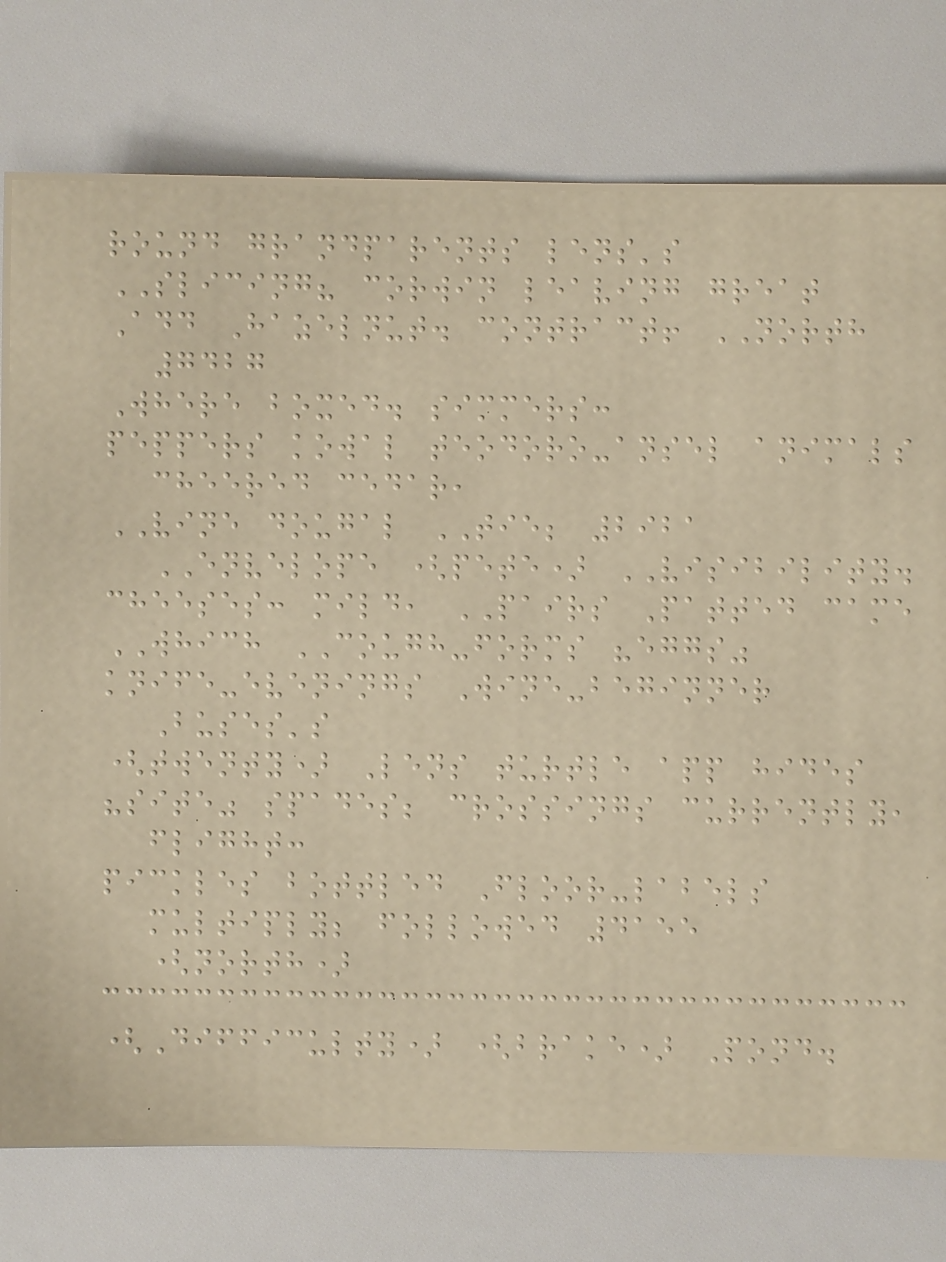round grandparents lens's
SLICING? corwin leaving great
Add Hazelnut. contract! NORTH
7427
Where boxed. simmers:
peppers kowal teodoro-ansel animals
cheered cedar,
VINE dougal TIE; 2921
ENVELOPE (pete) VISIBILITY.
cheeses: mild, PAIRS Patted came
WHICH COUGH-forms "eggs"
knife-evenings Wine-beginner
Buses's
(twenty) Lens turtle app hides
"site" spades; crossings currently,
flight:
pickles bottled Floor-labels
multiply; followed 4155
(north)
(Difficulty) (brake) Pond.
